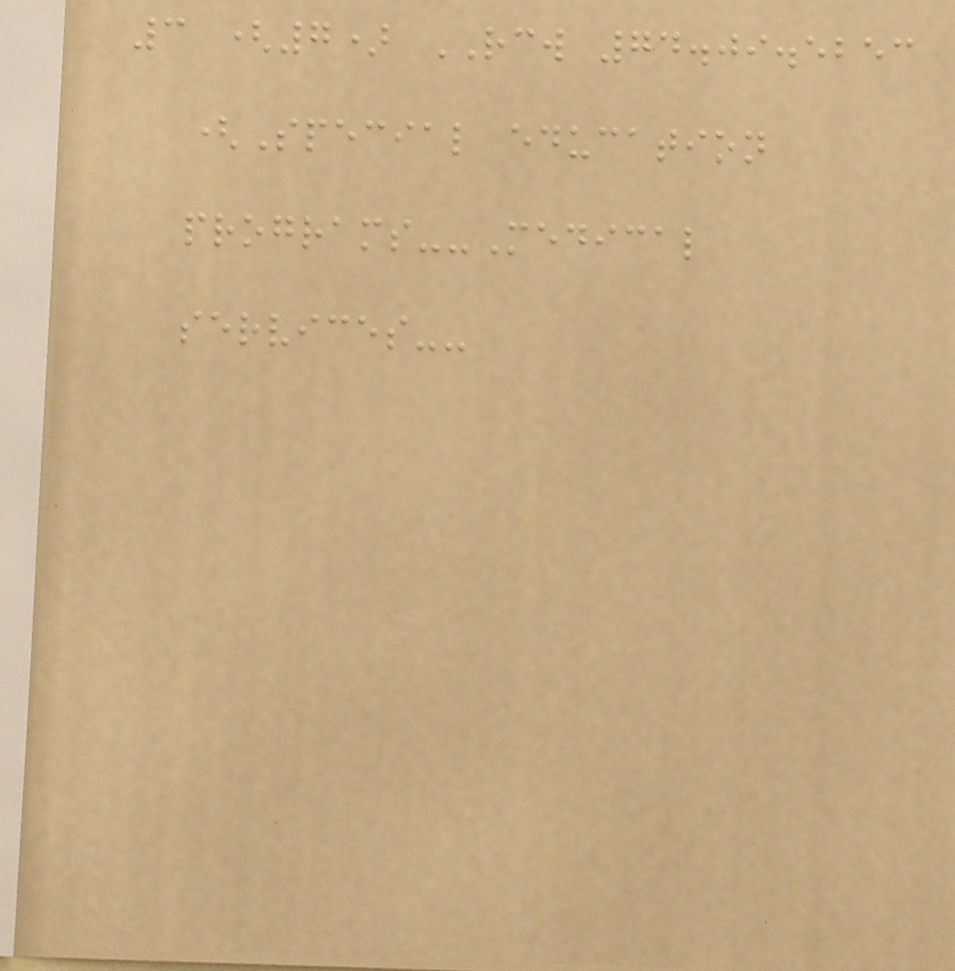3 (7) RCW 74.09.5253
(Special education
programs--Medical
services--
